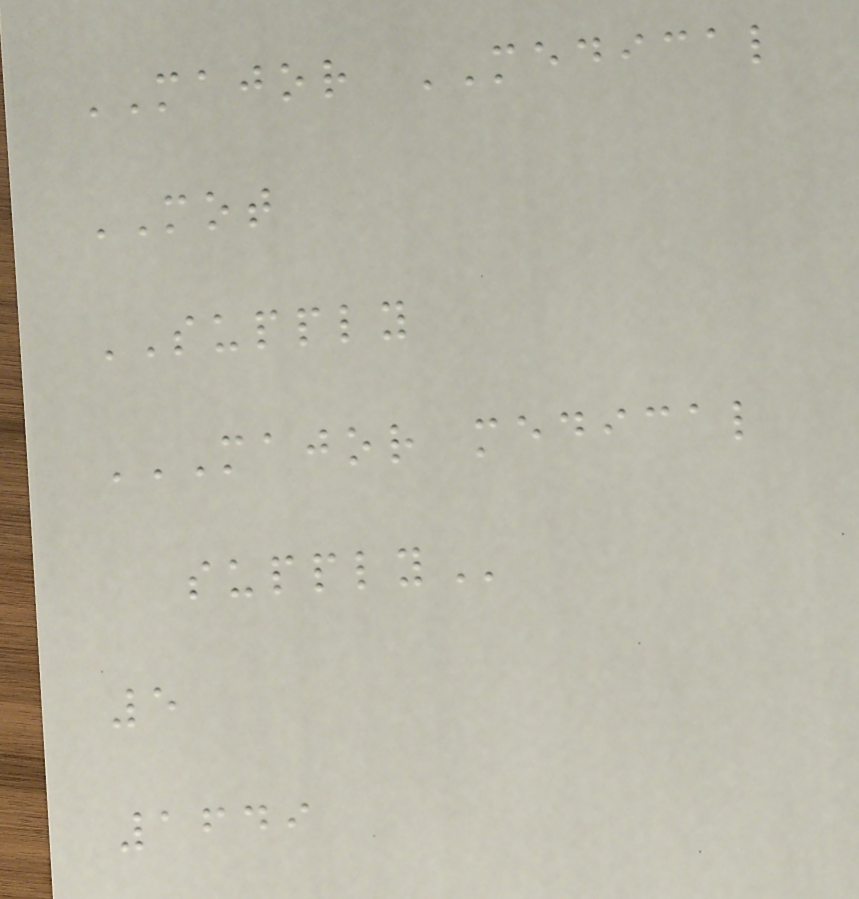MAJOR MEDICAL
MOT
SUPPLY
MAJOR MEDICAL
SUPPLY
5
1649
